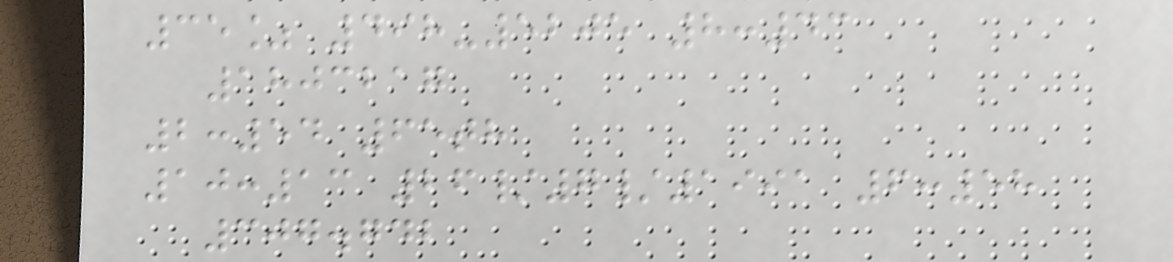35% 498-5205 8:43
1803217
2:54 65th
10:13 26/7/1991 6:58
307.742
